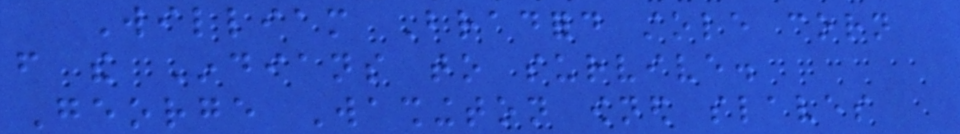William Bradford stole corn
from the Indians to survive.
George Washington owned slaves
